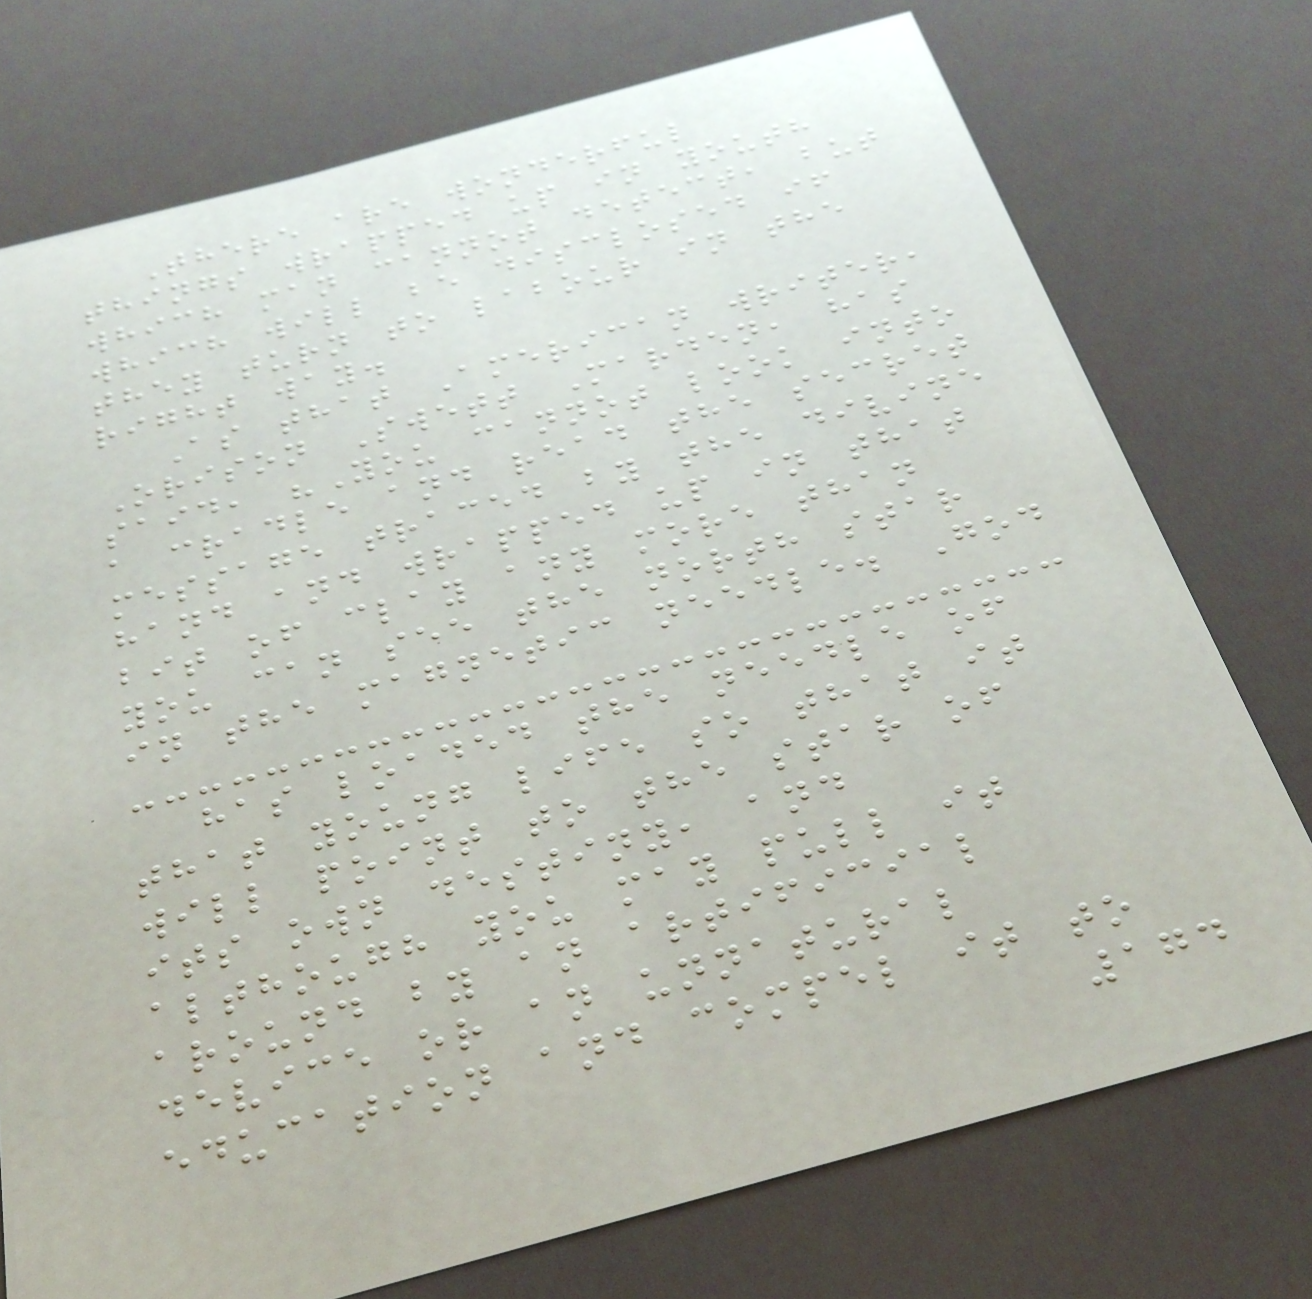There are wonderful
things wrapped up in youth
which man cannot detect, but
which will be disclosed if
they turn to labour in the
right way.
As that American writer,
Orison Swett Marden, has
said, "You cannot look into
a cradle and read the secret
message traced by the divine
hand and wrapped up in that
bit of clay any more than
you can see the north star
in the magnetic needle. God
has loaded the needle of
that young life so that it
will point to the star of
its own destiny, and
although you may pull it
around by an artificial
device or an unnatural
education and compel it to
174
